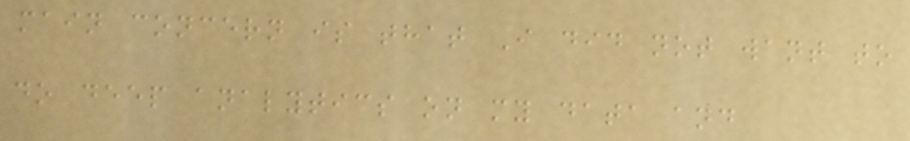main concern is that I did not want to
do deep analytics on my data and
